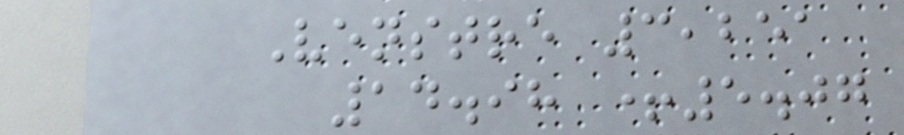Venstre 3,251
14.98 +5.07
